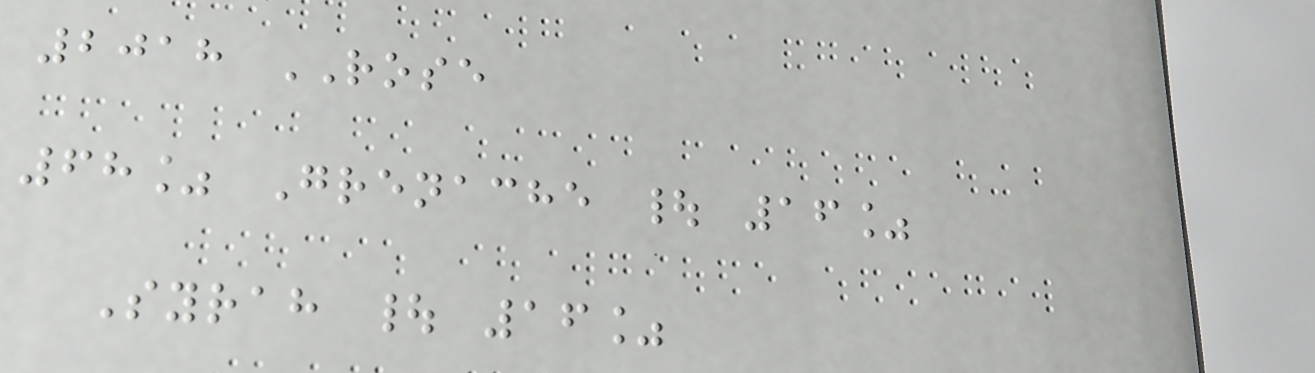2018 ROSE
68% Grenache | 16%
Syrah | 16%
